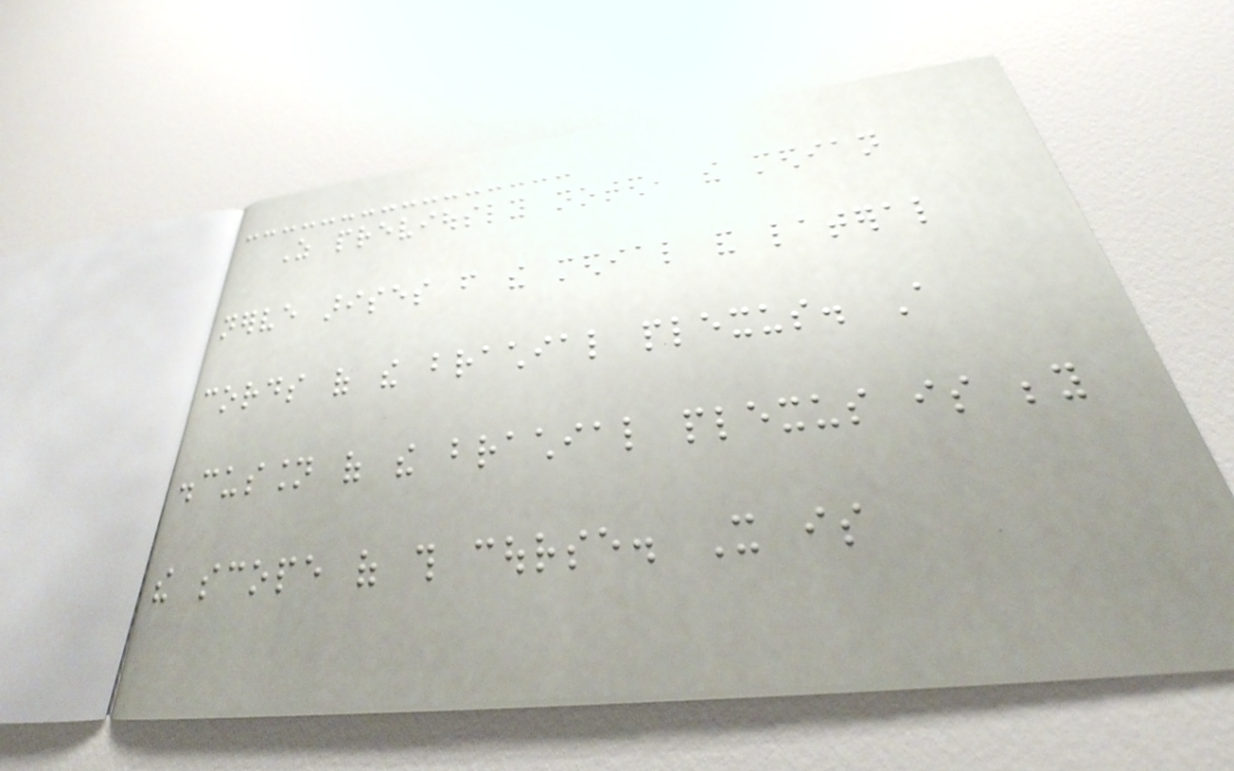As previously noted, the median
nerve arises from the medial and lateral
cords of the brachial plexus. A
discussion of the brachial plexus is beyond
the scope of this course. It is
